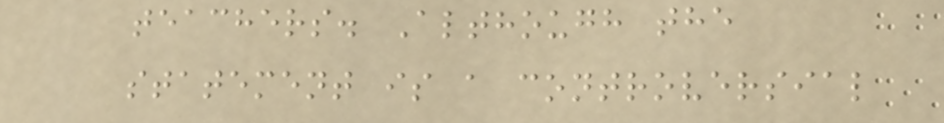teachers. Although the
statement is a controversial
